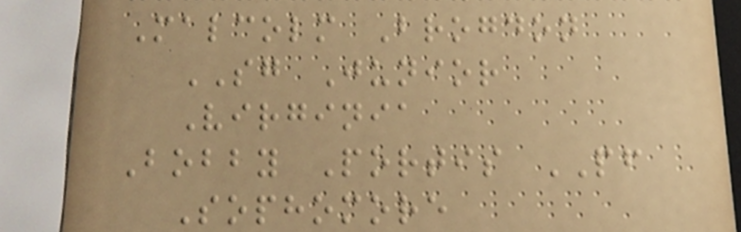Malcolm Brogdon
SG Junior
Virginia
Bobby Portis PF
Sophomore
